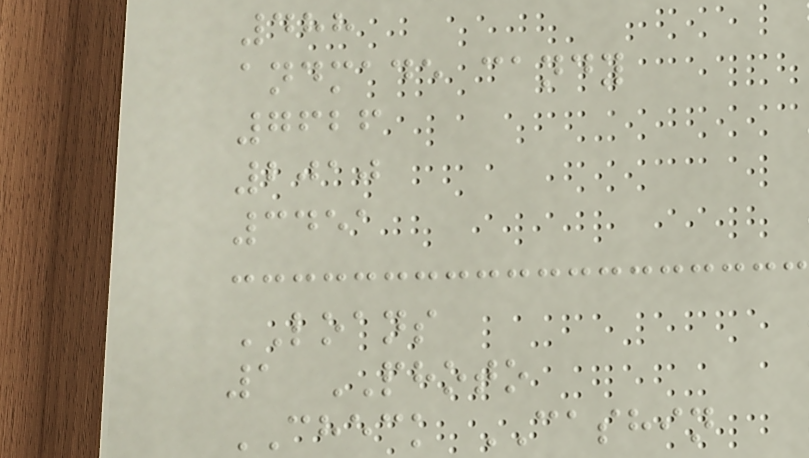488
andmade candy
7626
2010
3451
LOANS
1 PHOTO
CHECK CASHIN
